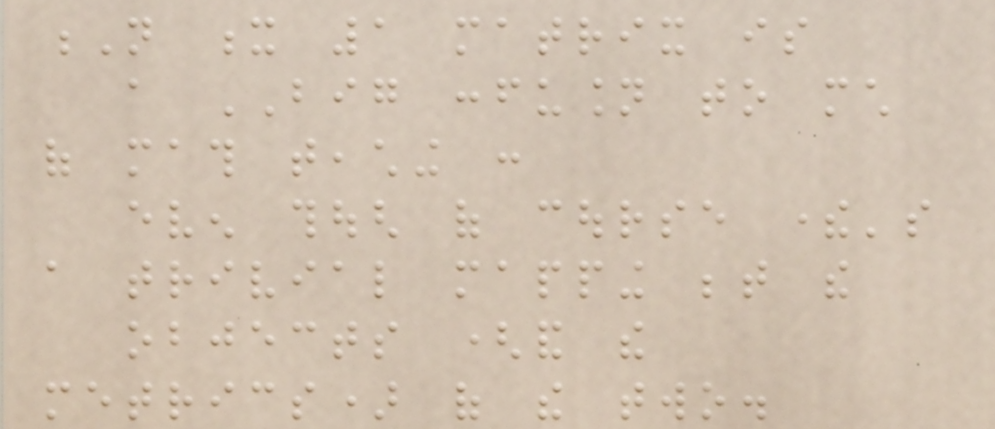N x 1 matrix is
a BIG confusion to much
of math teaching :
even though of course there's
a trivial mapping between the
objects (and the
metrics) of the two.
